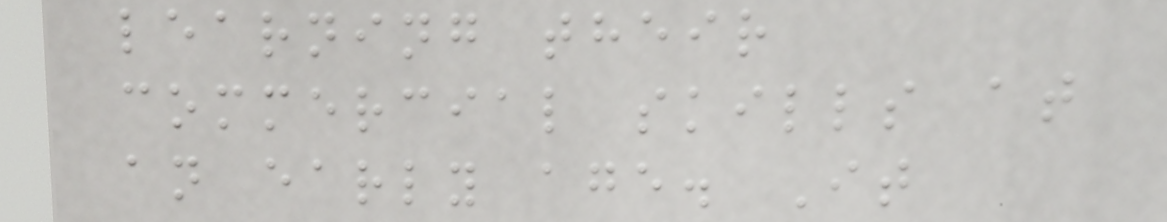learning their
commercial skills at
an early age. It
